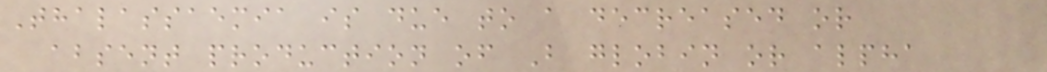Thalassaemia is due to a decreased or
absent production of B globin or alpha
